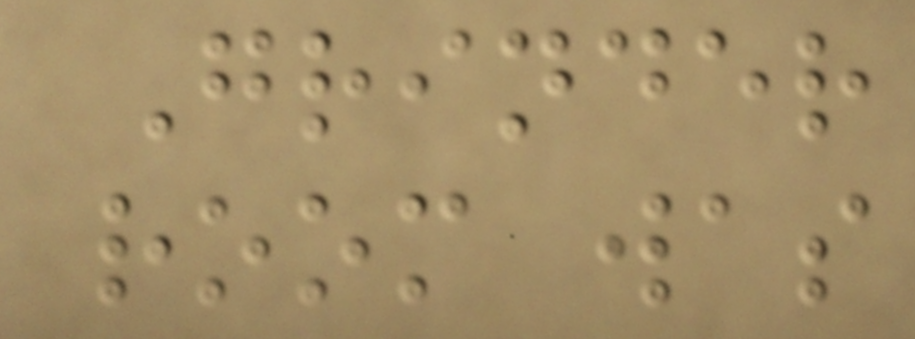Grinder
room was
